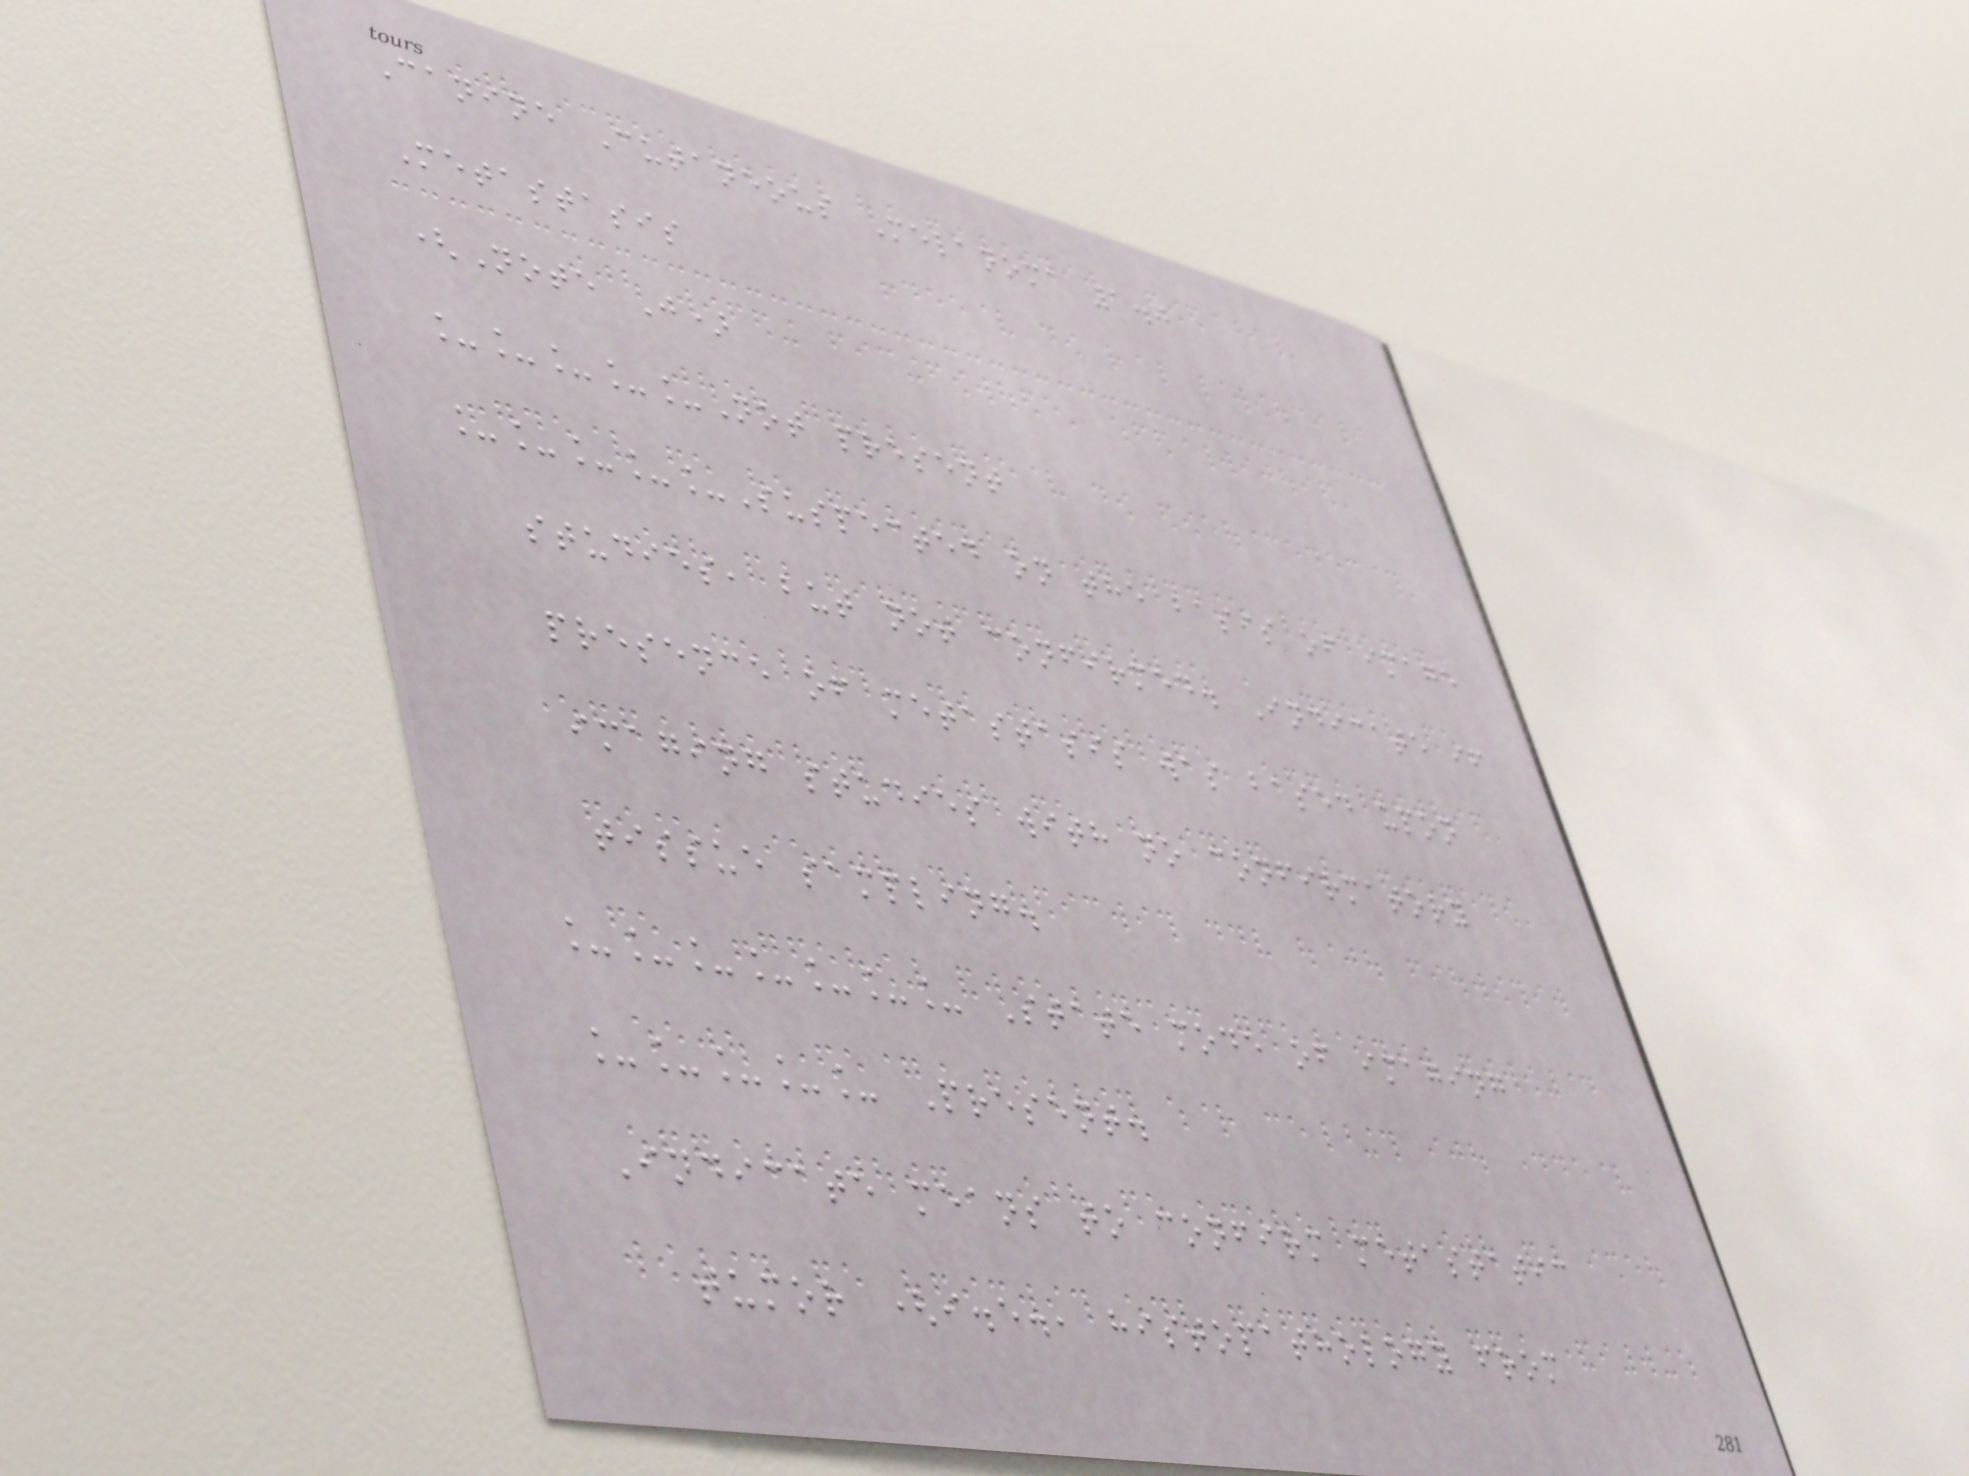Canine Cutaneous Melanoma 1.0
Metastasis
(Note J)
_____Not present
_____Suspected on the basis of image
studies, but not confirmed. Indicate if
presence of metastasis was based upon
imaging studies with no confirmatory
tissue sampling.
_______ State mode of imaging
_____ Present.
Indicate means to confirm metastatic
tumor (i.e., histopathology from
